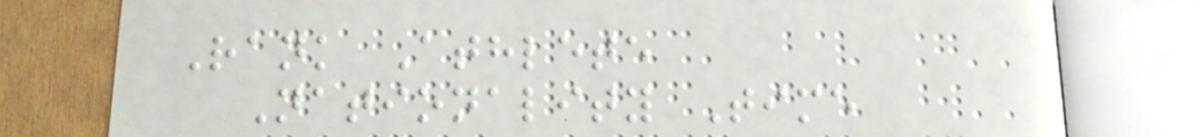Rank Athlete
Nationality Time
